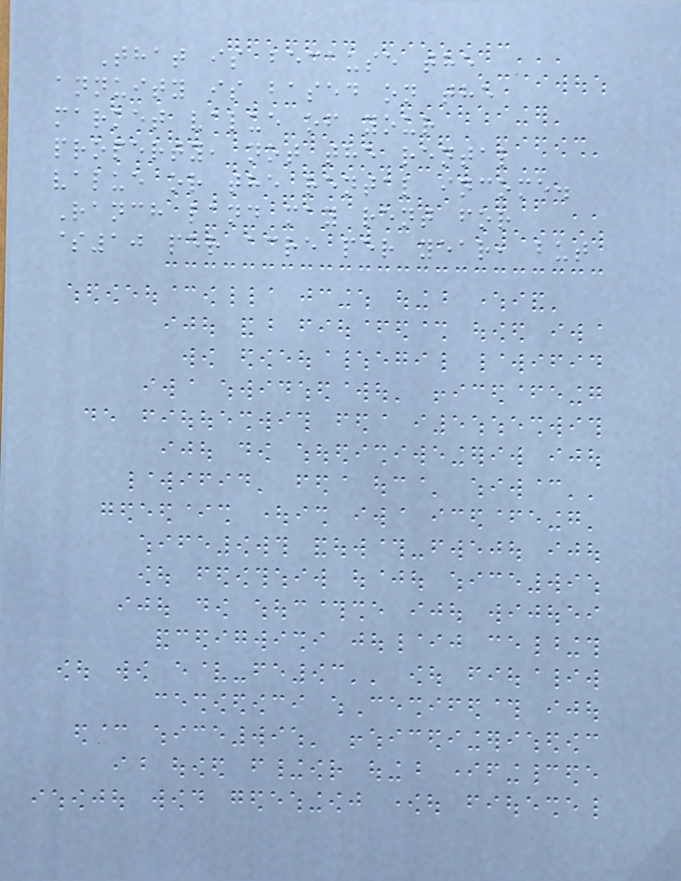That is because the
annuity is based on the
market value of your
property, not the rental
value or the rental income.
Ranch land may rent for
$10 per acre per year, but
